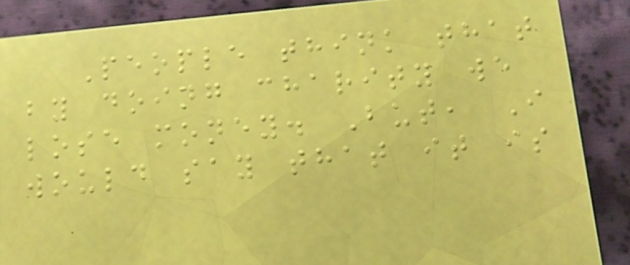People think that
by doing charity we
lose money. But, I
would say that it is
